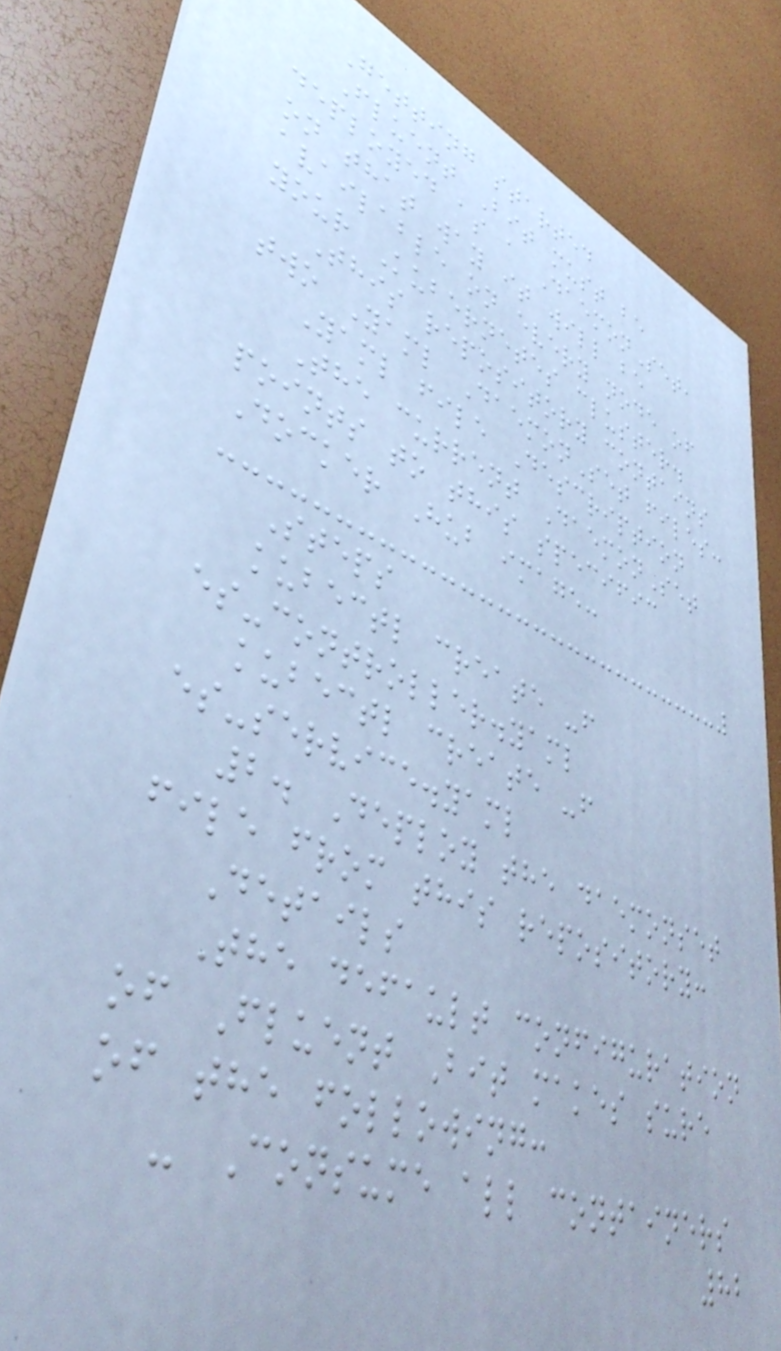Getting started
Fluent Bit must be
deployed as a DaemonSet,
on that way it will be
available on every node of
your Kubernetes cluster.
This repository contains
two Yaml DaemonSet files:
Yaml file Description
The current DaemonSet
points to this specific
Docker Hub image:
Steps
kubectl create -f
es-controller.yaml
kubectl create -f
es-service.yaml
2. Deploy the daemonset
file from this repository:
Details
The default configuration
of Fluent Bit makes sure
of the following:
- Consume all containers
82
